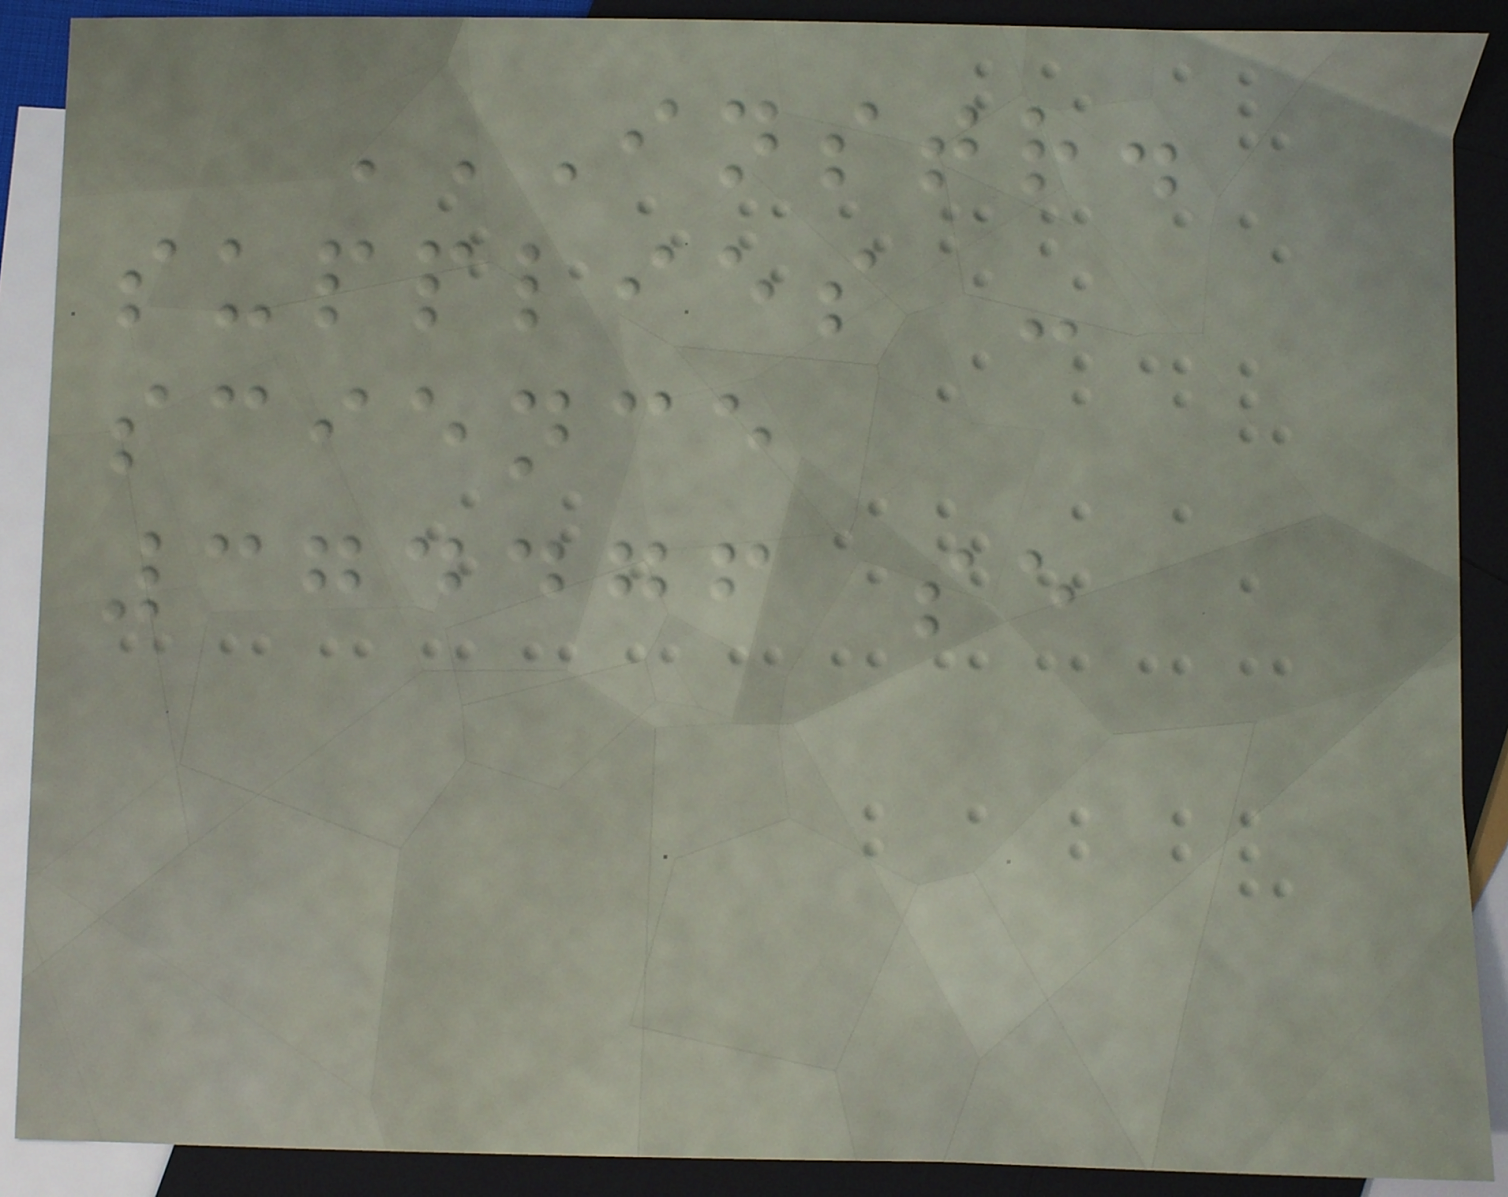INSTR.
SUPPLIES -
SCIENCE
374476 SE
